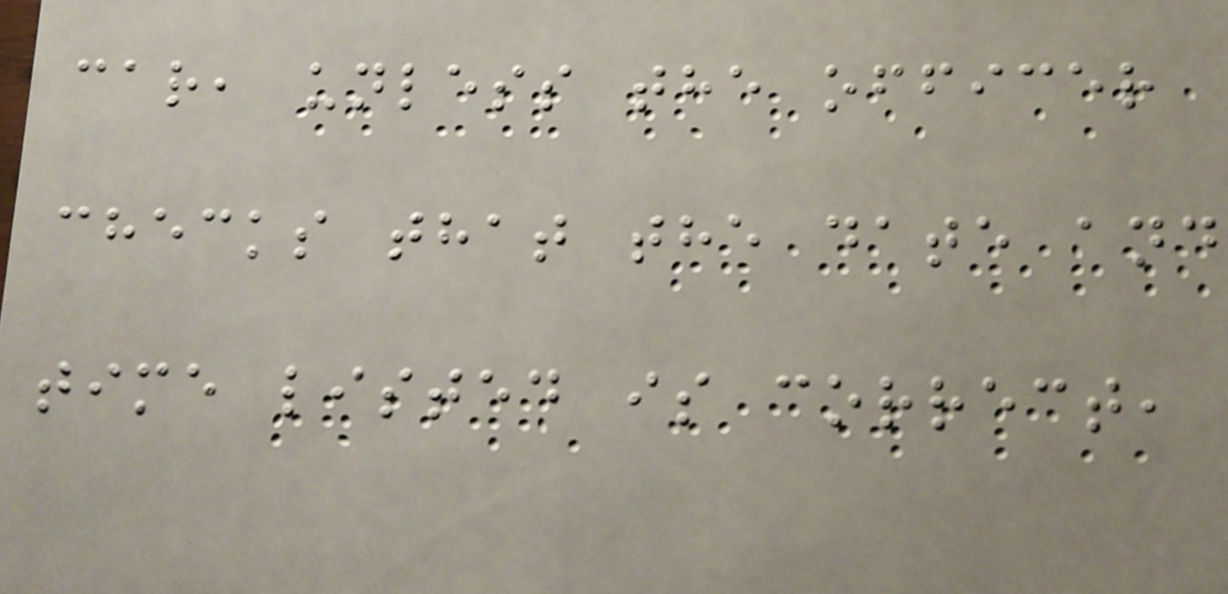car, unless the officer
checks that the date and
time listed is correct,
